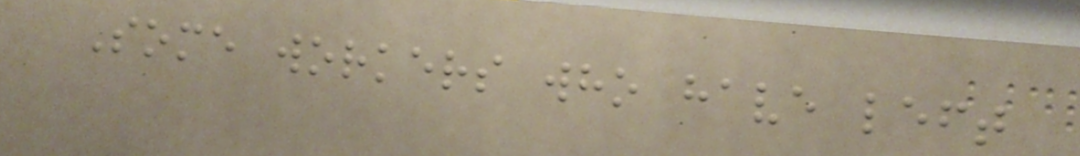Some workers who have left
